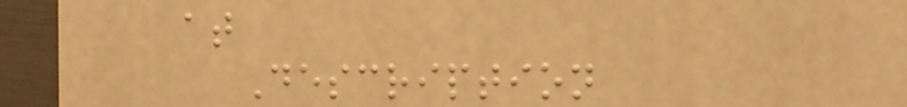at
Description
